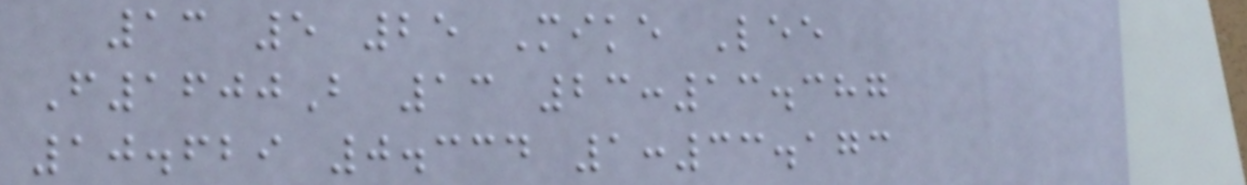13 5 25 Mike Lee
F1600B 13 23:13.387
10.629 0.334 1:33.173
